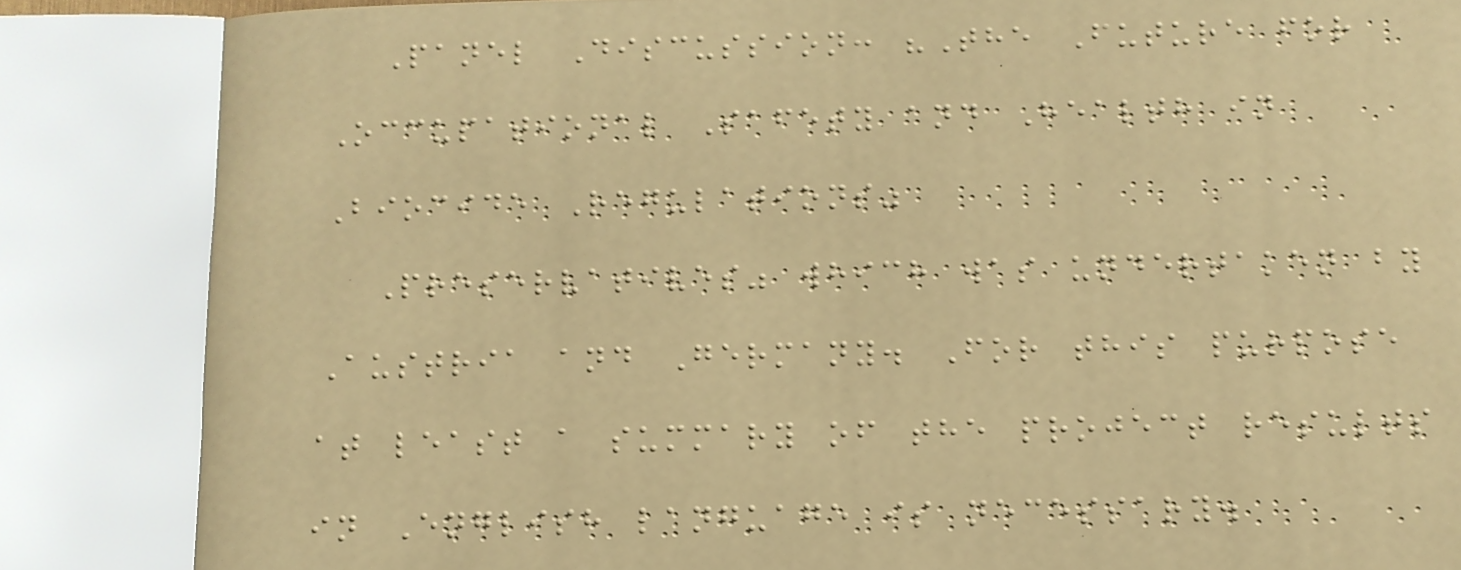Panel Discussion: "The Future for
Occupational Safety and Health in
Biocide Regulations"
Preservatives" which was undertaken by
Austria and Germany. For this purpose
at least a summary of the project results
in English language is necessary.
